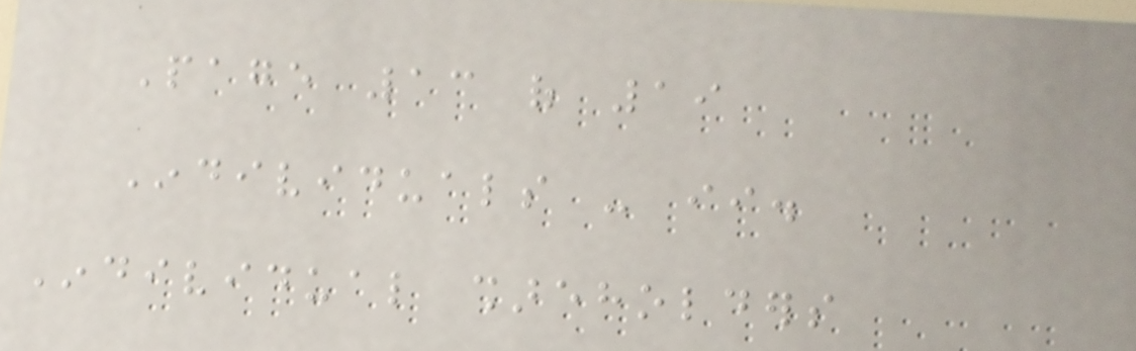Page 13 of 19
Individuals - ii.
Individual shareholders
